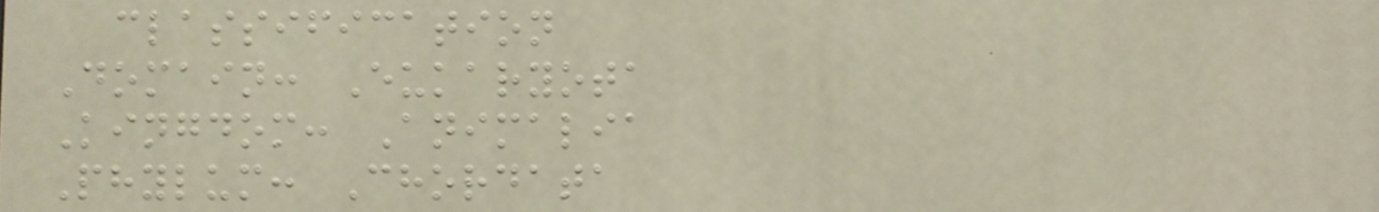classification
Domain: Eukaryota
Kingdom: Animalia
Phylum: Chordata
